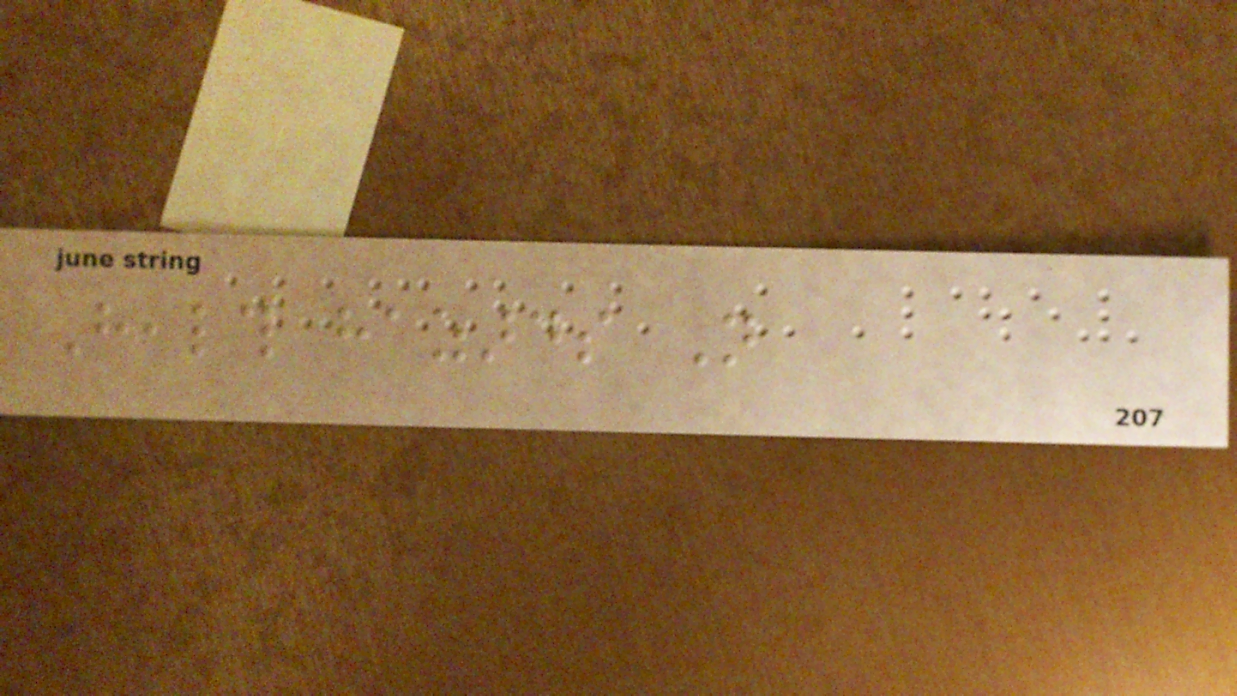Health hazards Not
